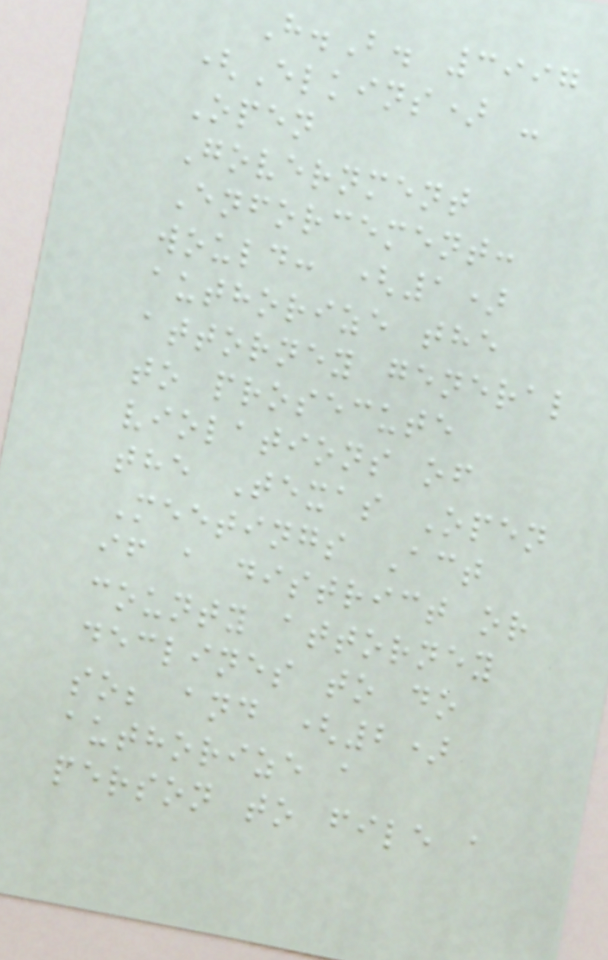H.B. 3997
(Elkins) -
Open
Government
Enforcement:
would: (1)
authorize the
attorney general
to prosecute
violations of
the Texas Open
Meetings Act
if a district or
county attorney
declines to do
so; and (2)
authorize a
person to file a
